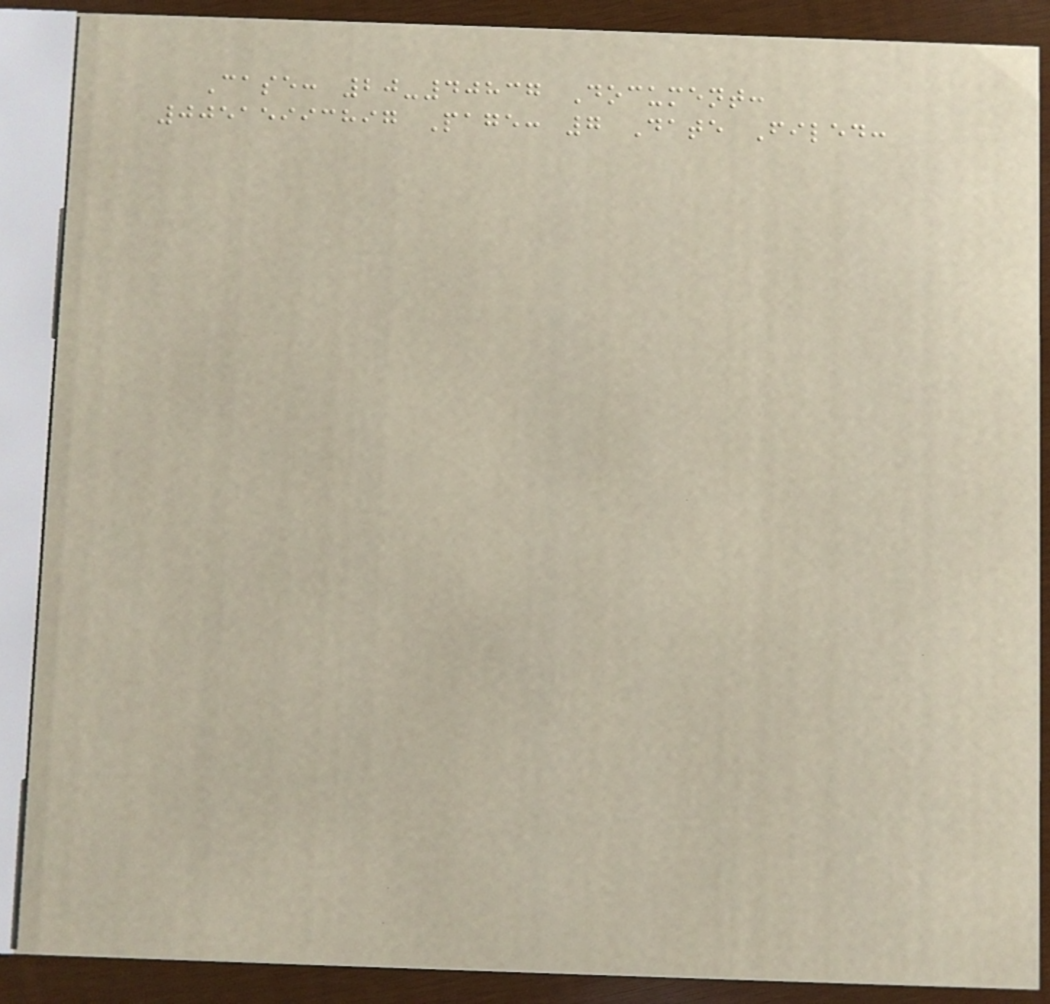Case: 20-40837 Document:
00515993897 Page: 7 Date Filed:
